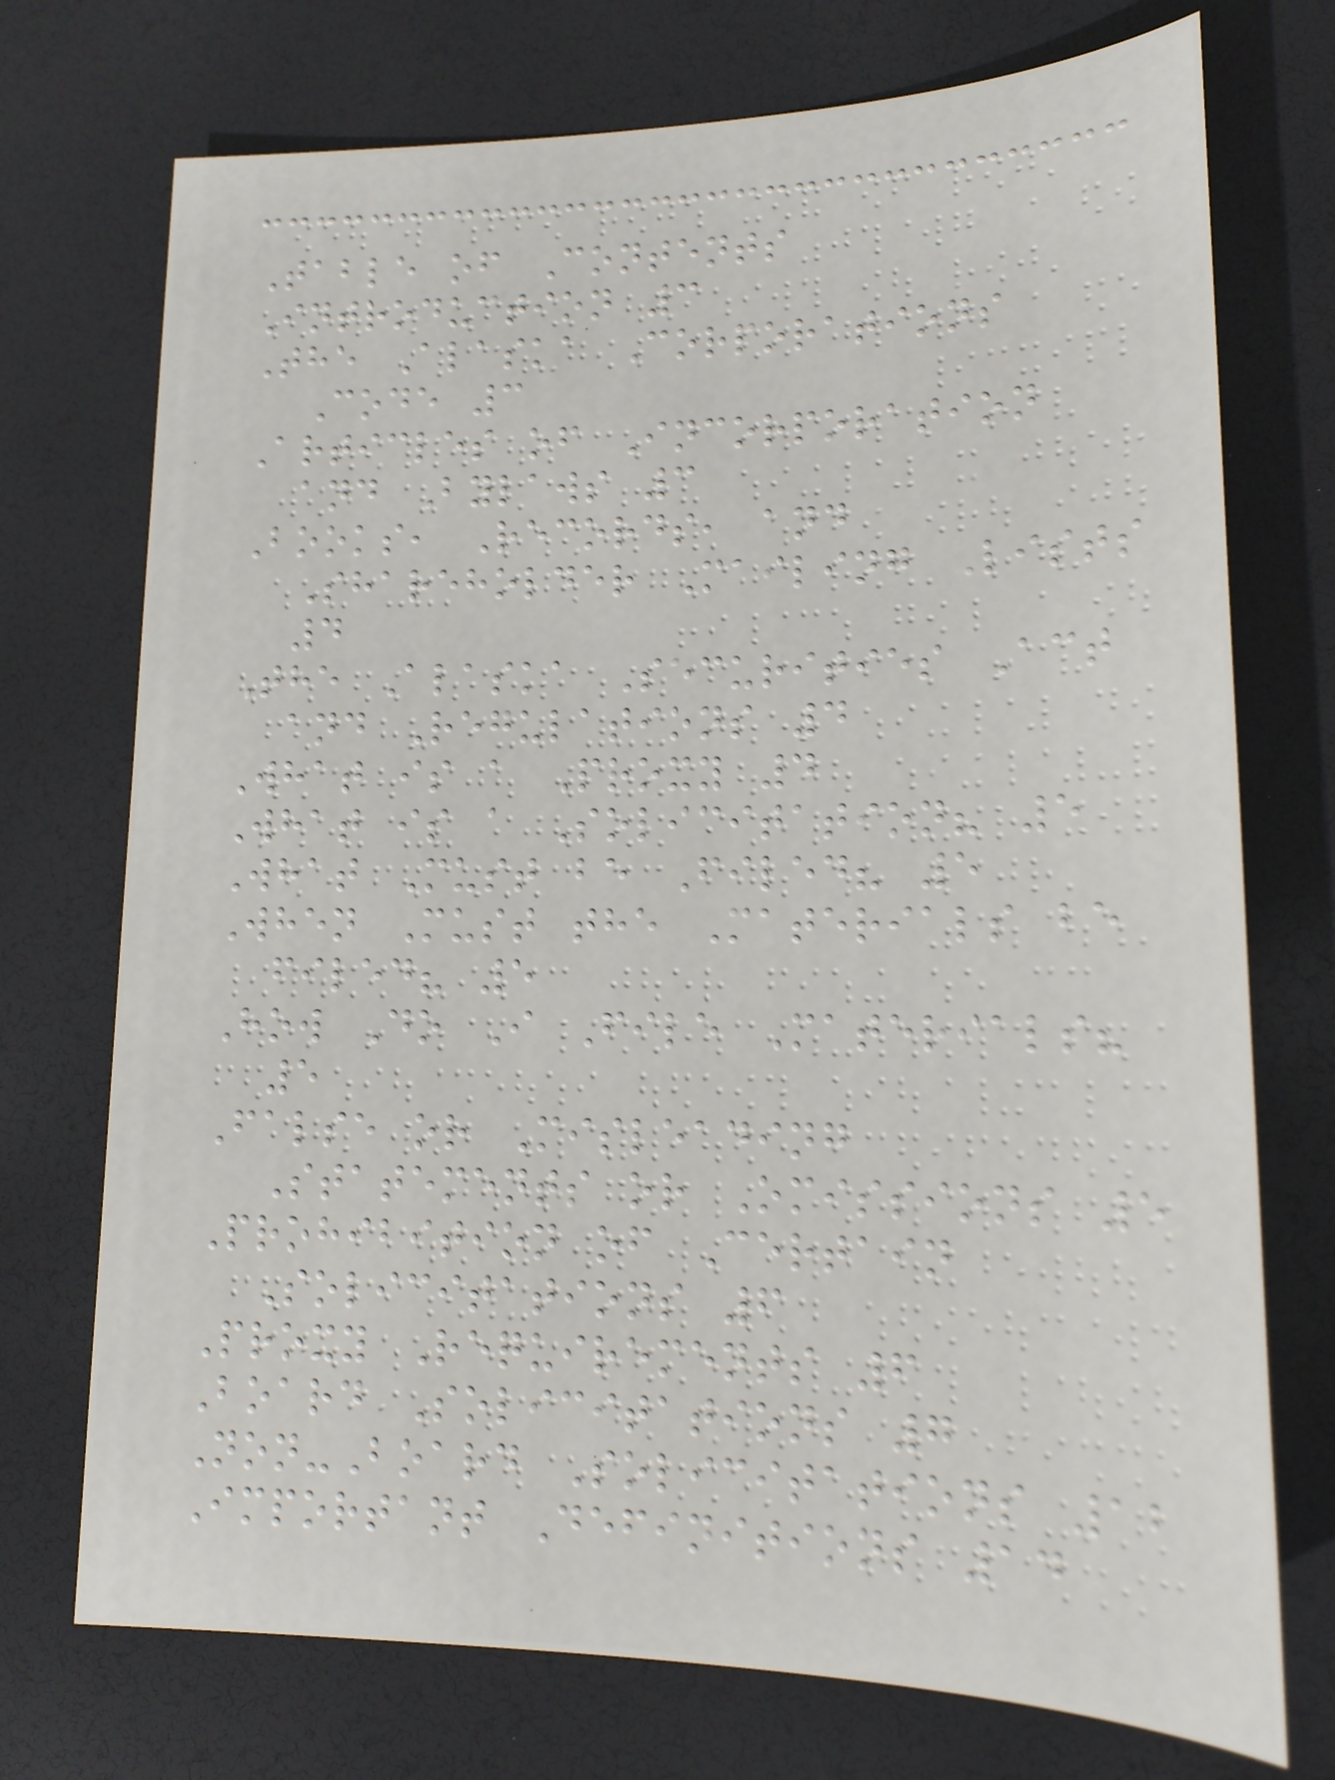Table of Contents
Introduction 3
The Alaska Corporations
Code 3
Articles of Incorporation
and Bylaws 3
Books, Records, and
Shareholder Mailing Lists
4
The Alaska Securities Act
and Regulations 4
What is a Proxy 4
What is a Solicitation? 5
What Must be Filed? 5
When Must the Materials be
filed? 5
How Do I File Materials?
5
False or Misleading
Statements or Omissions 5
Prohibition of Certain
Solicitations 6
Proxy Requirements 6
Board Solicitations 7
Non-Board Solicitations 12
Important Definitions 14
